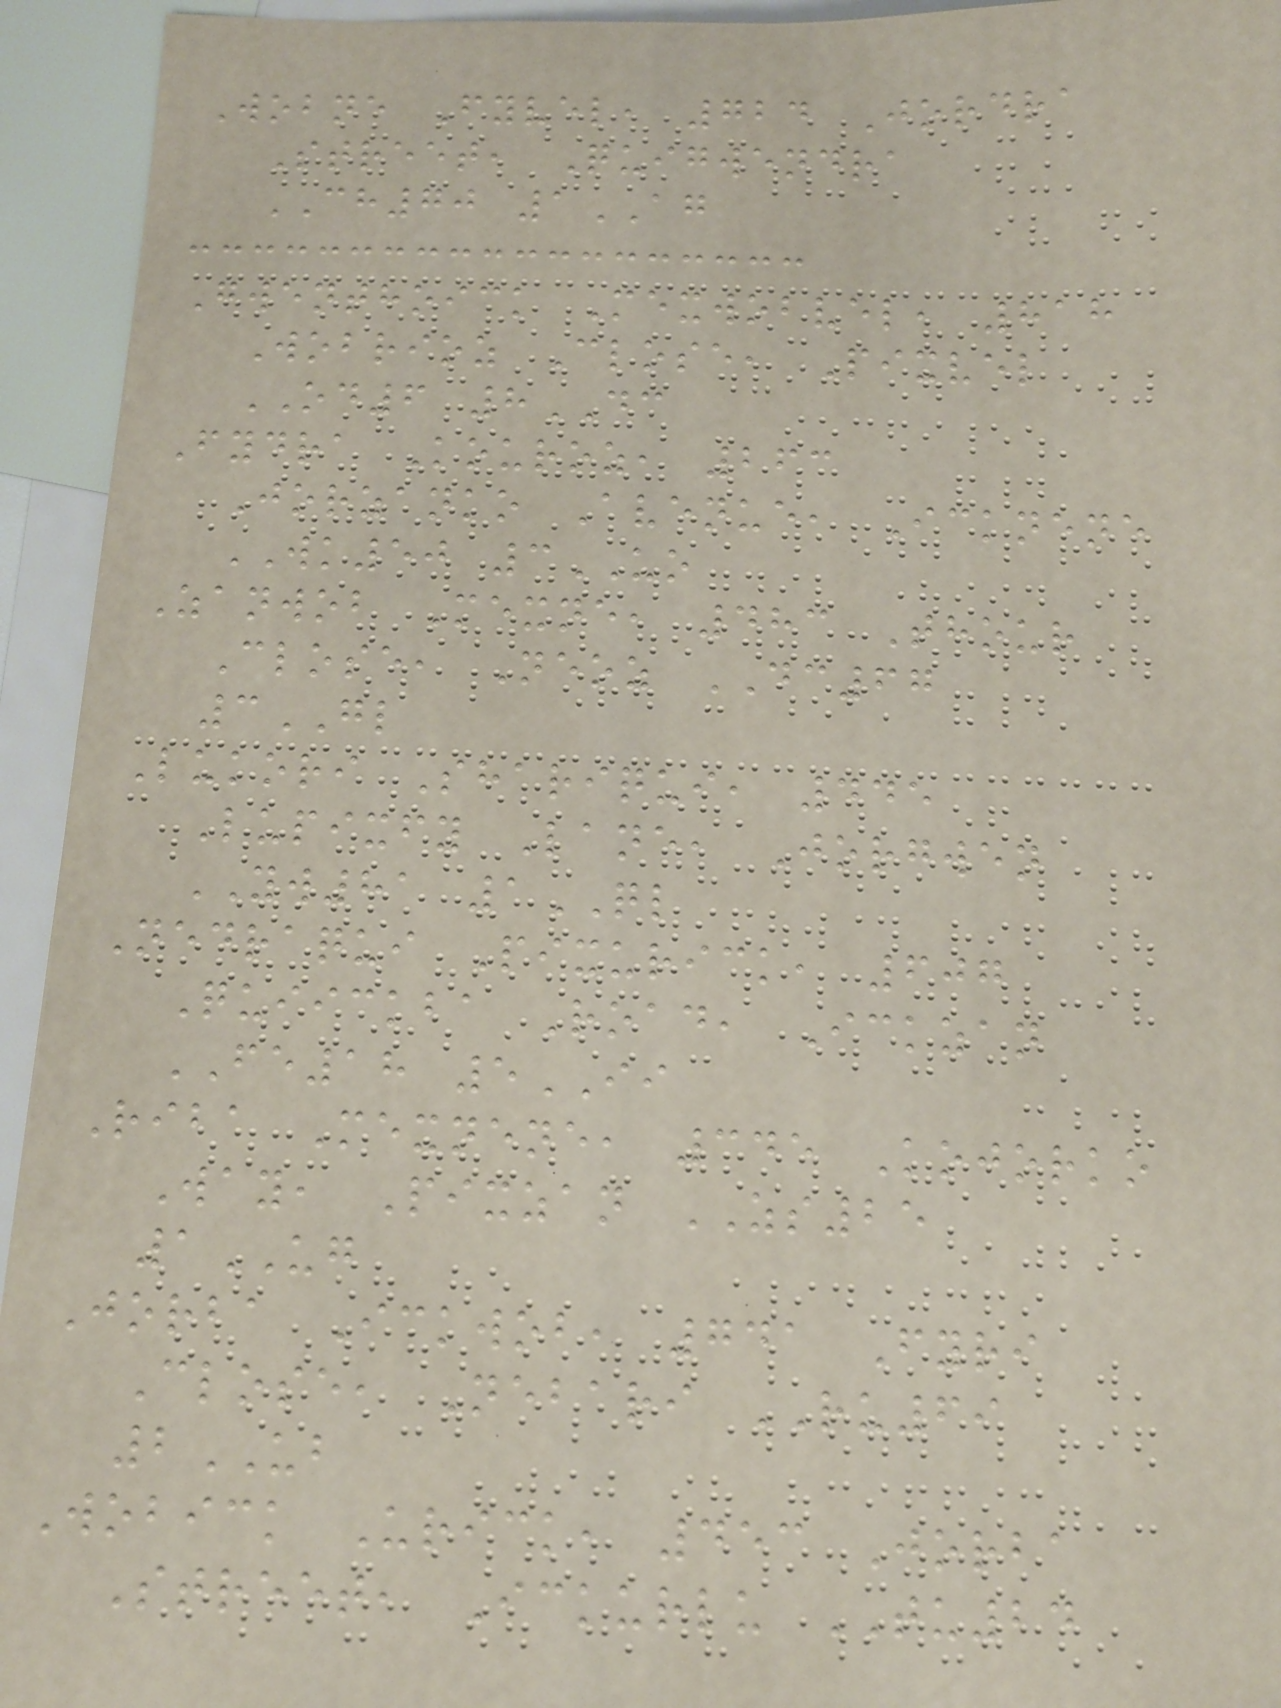Wobne Fyvel, 724 Jordra
Street, Quigwendra
CH70 1AG
Gwenthoick Mexwobvel, 818
Wobrioz Close, Pixvel
OD6 8DC
Fydra Kouroz, 263
Jorzanko Avenue, Icknene
WK50 3UO
Zanwob Mexne, 483 Thour
Close, Neoz DC67
3GL
Lukori Shariqui, 445
Lupixfy Lane, Jorgwen
YW81 1QL
Nedraqui Pixurick, 607
Quiickba Road, Ickzan
FE18 5II
Riba Mexnene, 345 Kojorko
Way, Pixzan ZS25
1UG
Jorba Ickwob, 741 Fyri
Close, Nebari RU69
2UB
Wobick Urick, 453 Jorba
Street, Ickurlu TU24
